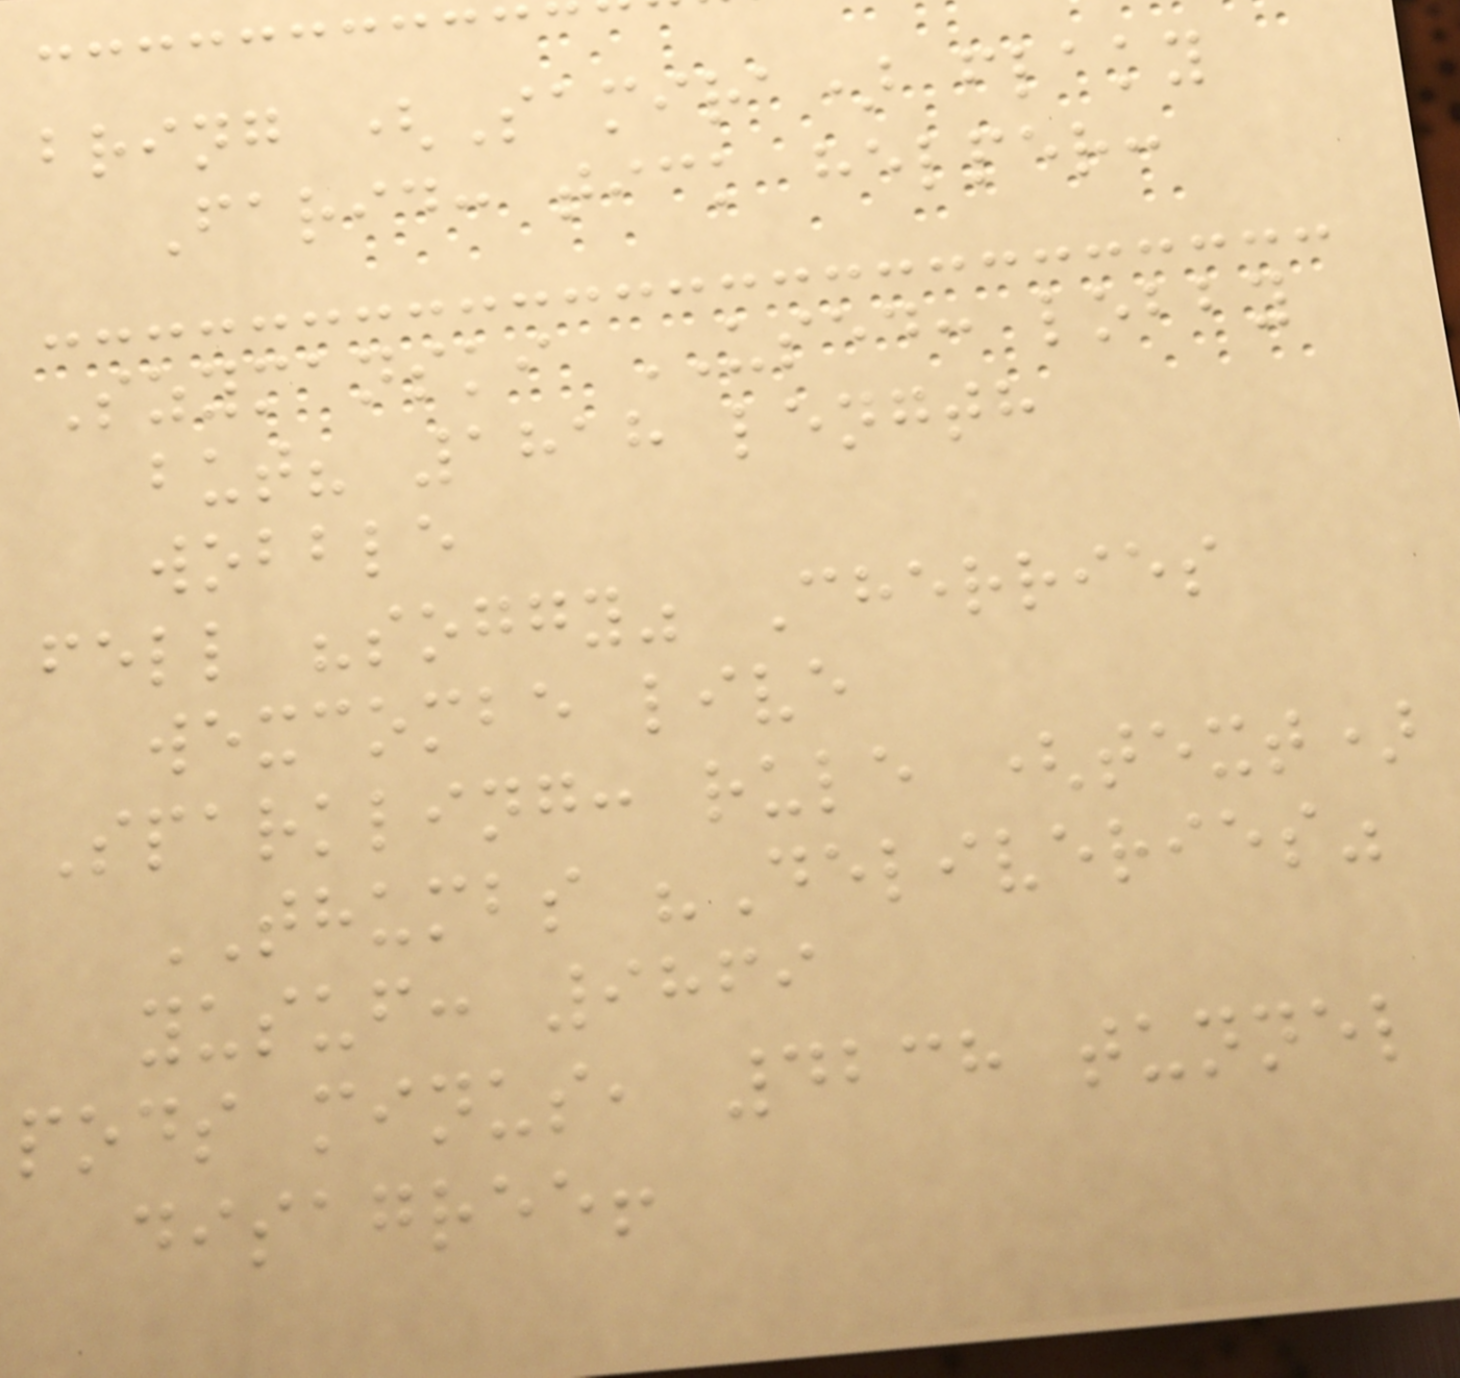bring (Samira) flaky
Farid: tick helper:
Szymanski USED: lobby
but? 1818 length
wobble
fell "soggy" Cherries
wexcombe live
Sparkling: rule (text)
THUMBS "Deliveries"
yusuf: 9869
pods minus, 4238 tunnel
disagree!
